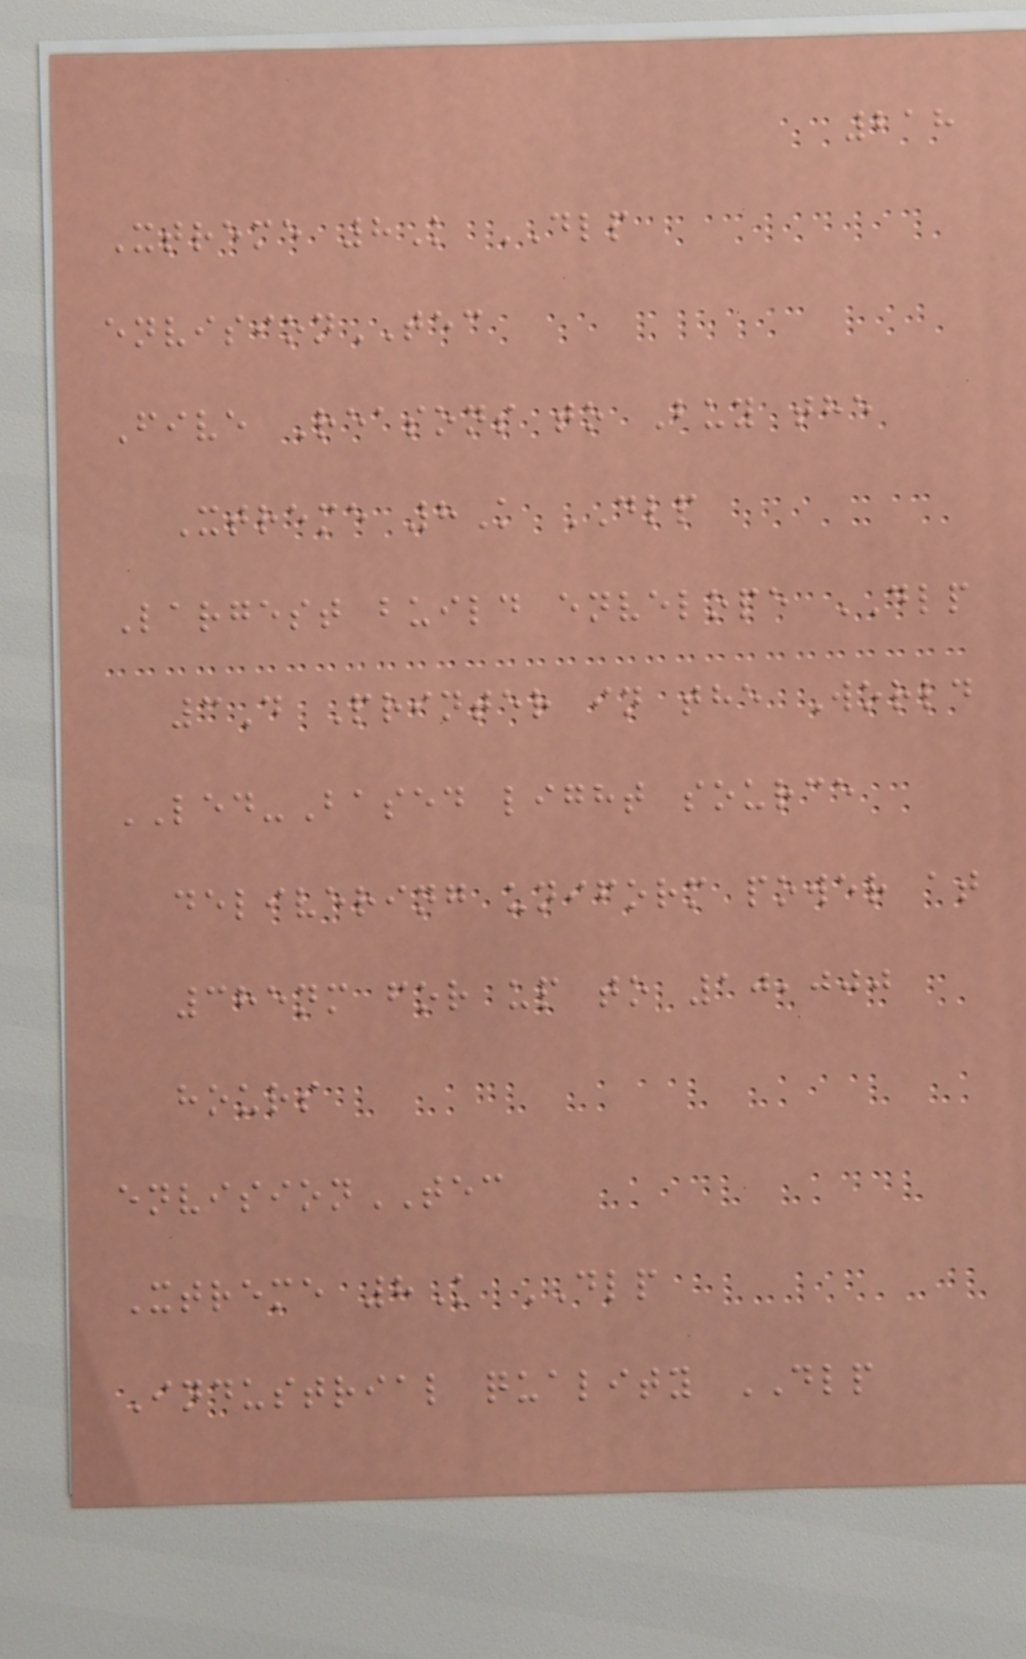218
Xtreme 8K DLP
envisionTEC
Five Reasons to Buy the
Xtreme 8K DLP
Largest build envelope DLP
3D Printer in the World
LED-Based light source
delivering uniform power at
385nm for up to 10,000
hours
envisionTEC
Xtreme 8K DLP
Industrial quality DLP
